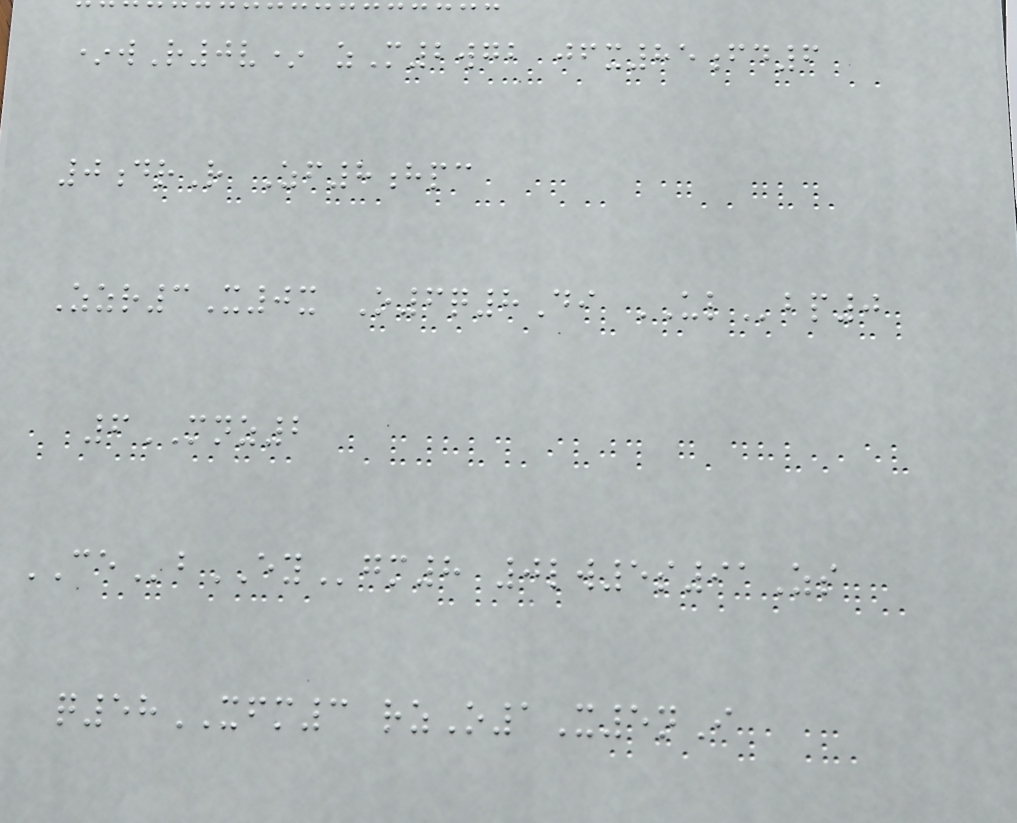*wR0v* zM2wgb jfx85fd6
0drR Zf8hpc
Zzr3X0x O6q8Di ULbp0
6MNZ2
CEbEYgm8 0lw5s91Zs
q58XFM3 rzO1X5nI
